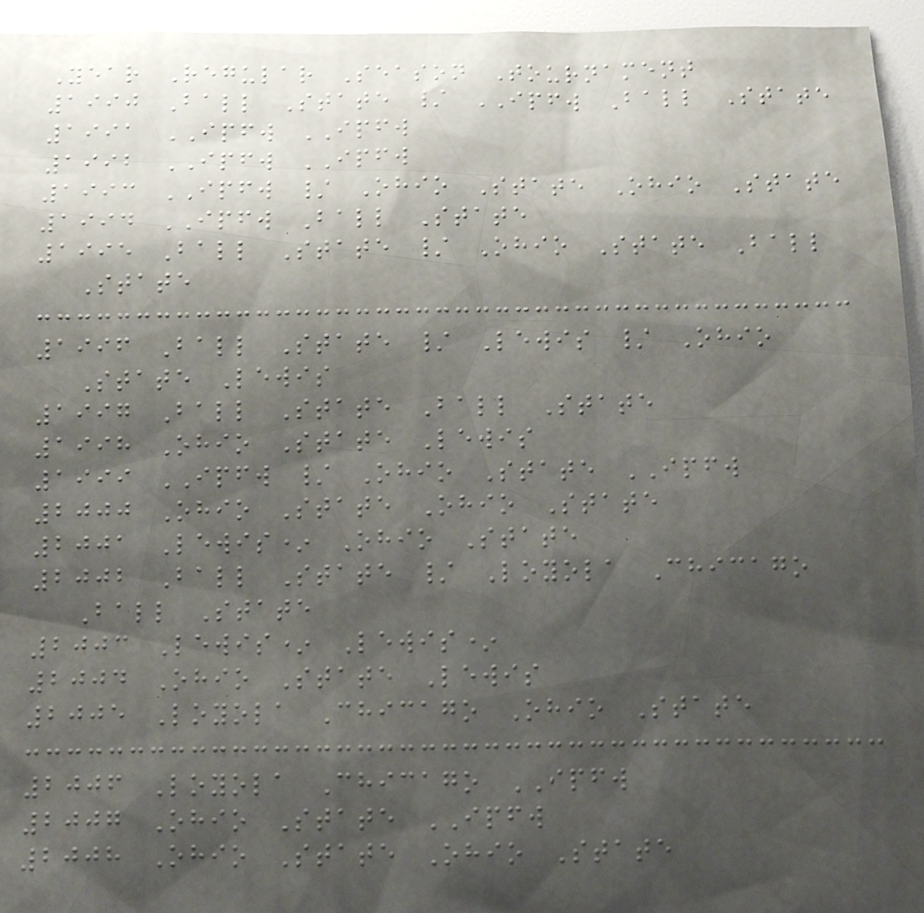Year Regular Season Tournament
1990 Ball State / IPFW Ball State
1991 IPFW IPFW
1992 IPFW IPFW
1993 IPFW / Ohio State Ohio State
1994 IPFW Ball State
1995 Ball State / Ohio State Ball
State
1996 Ball State / Lewis / Ohio
State Lewis
1997 Ball State Ball State
1998 Ohio State Lewis
1999 IPFW / Ohio State IPFW
2000 Ohio State Ohio State
2001 Lewis* Ohio State
2002 Ball State / Loyola Chicago
Ball State
2003 Lewis* Lewis*
2004 Ohio State Lewis
2005 Loyola Chicago Ohio State
2006 Loyola Chicago IPFW
2007 Ohio State IPFW
2008 Ohio State Ohio State
